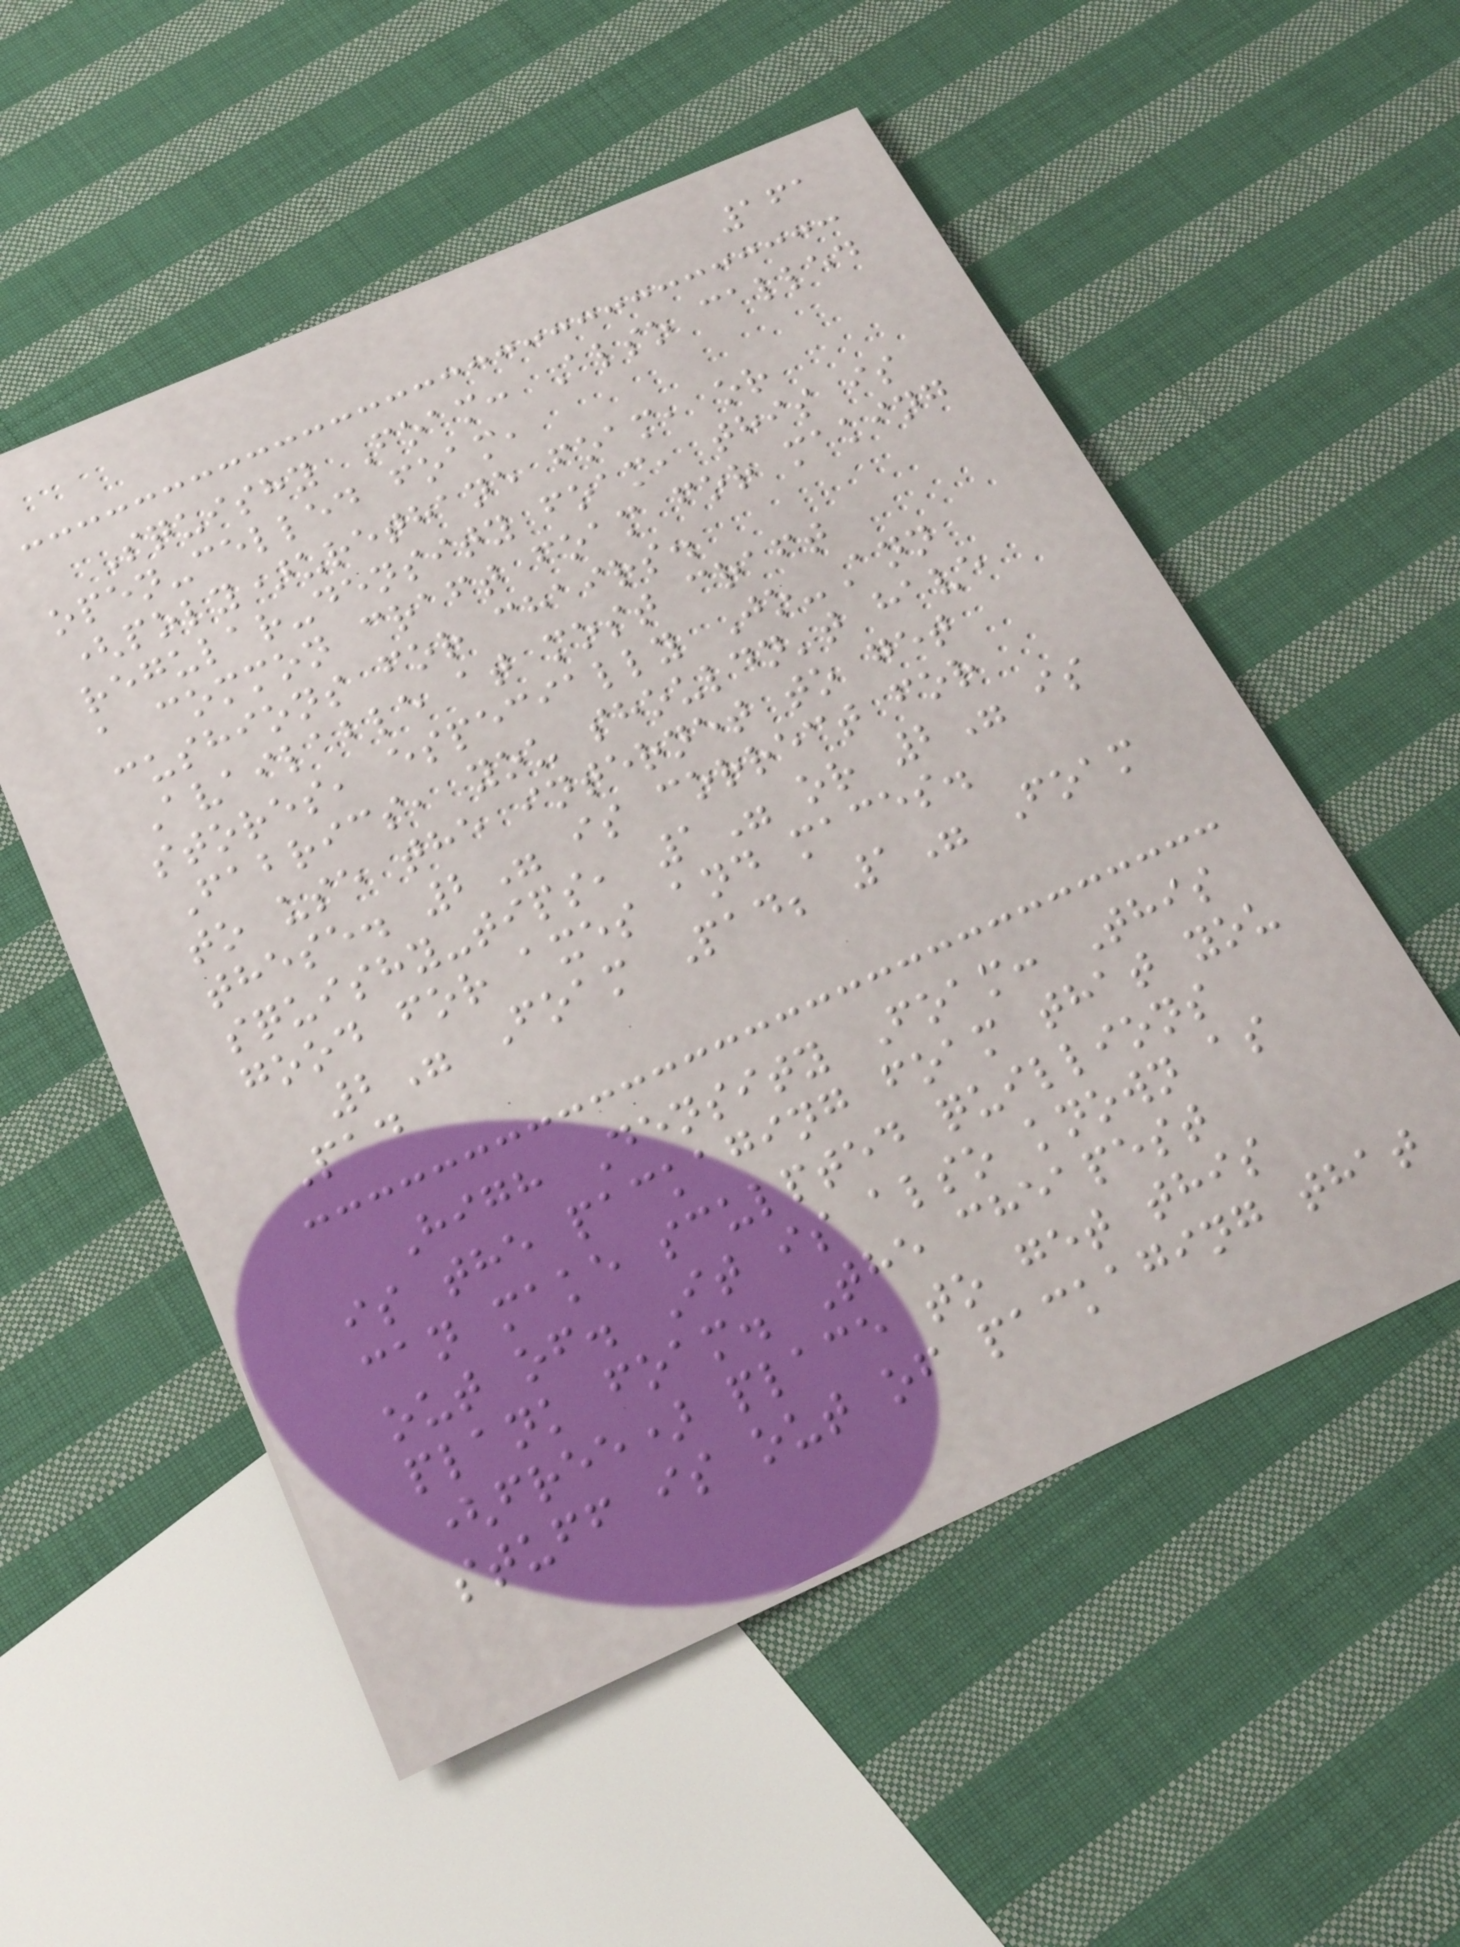161
Squishy Foam: Also called
open-celled foam,
(poly)urethane foam, or
regular-density foam, this is
a common craft foam for making
cushions for chairs.
Available at most craft
stores, especially Jo-Ann
Fabrics, you shouldn't have
to use the internet to get
these. 2" is correct for
squishy-tips, 1" or 2" is
good for axes and maces.
2" Foam Pad; 1" Foam
Pad
High Density Foam: This
is the packaging foam that you
can make sculpted quillions
out of. It is also known as
plank foam. The cheapest
(free) place to get this
stuff is out of packaging that
